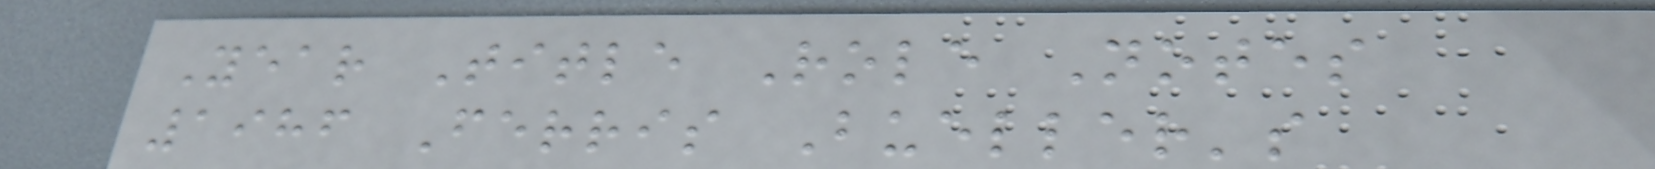Year Title Role Notes
1986 Ferris Bueller's
